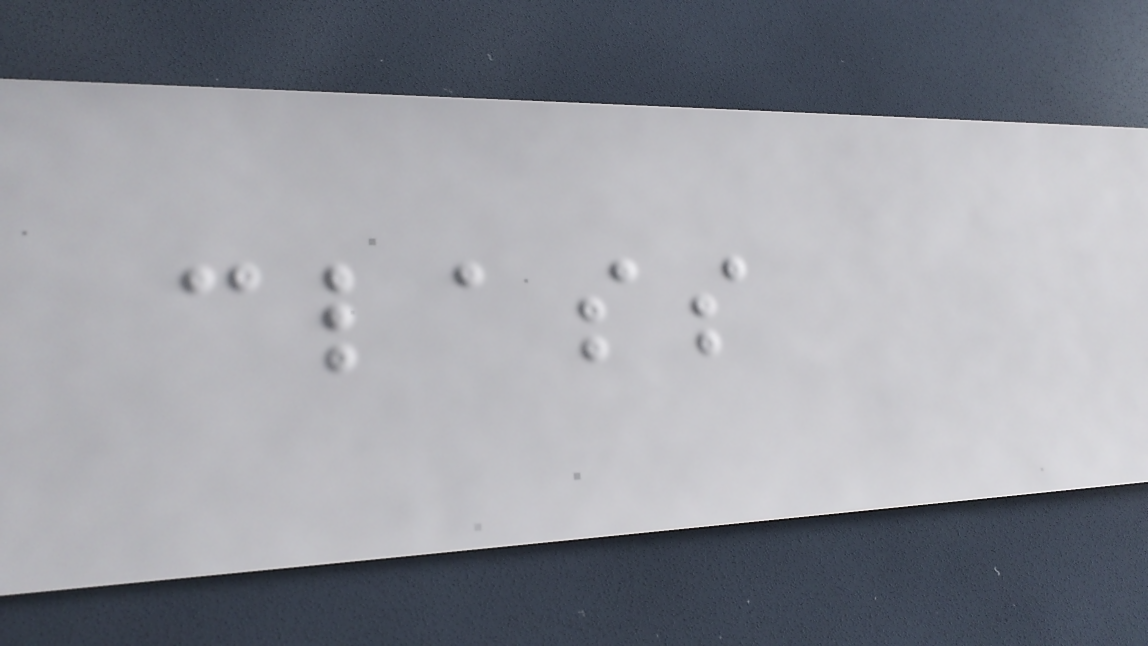class
